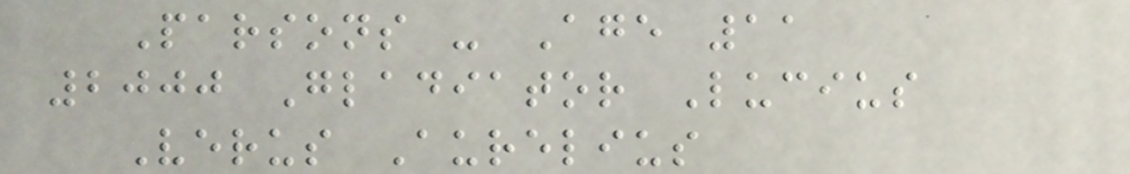Parsons - Age 11
2000 Gladiator Lucius
Verus Aurelius
